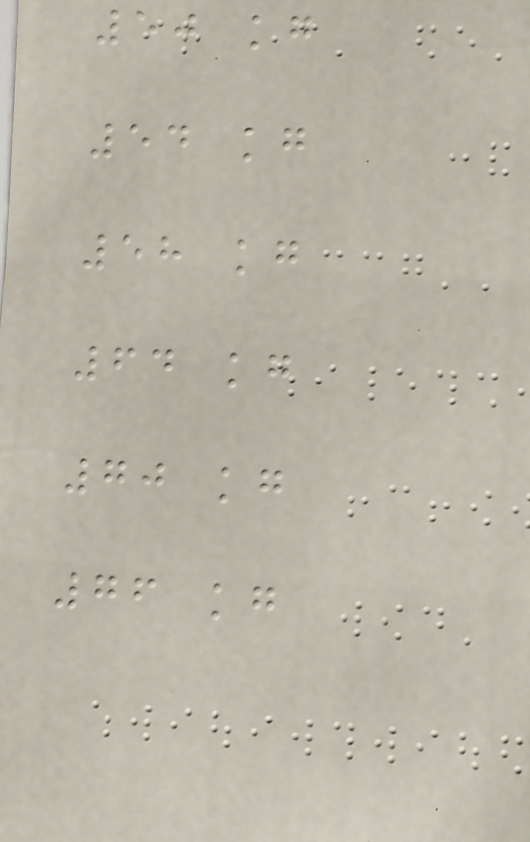50 kg
54 kg
58 kg
64 kg
70 kg
76 kg
